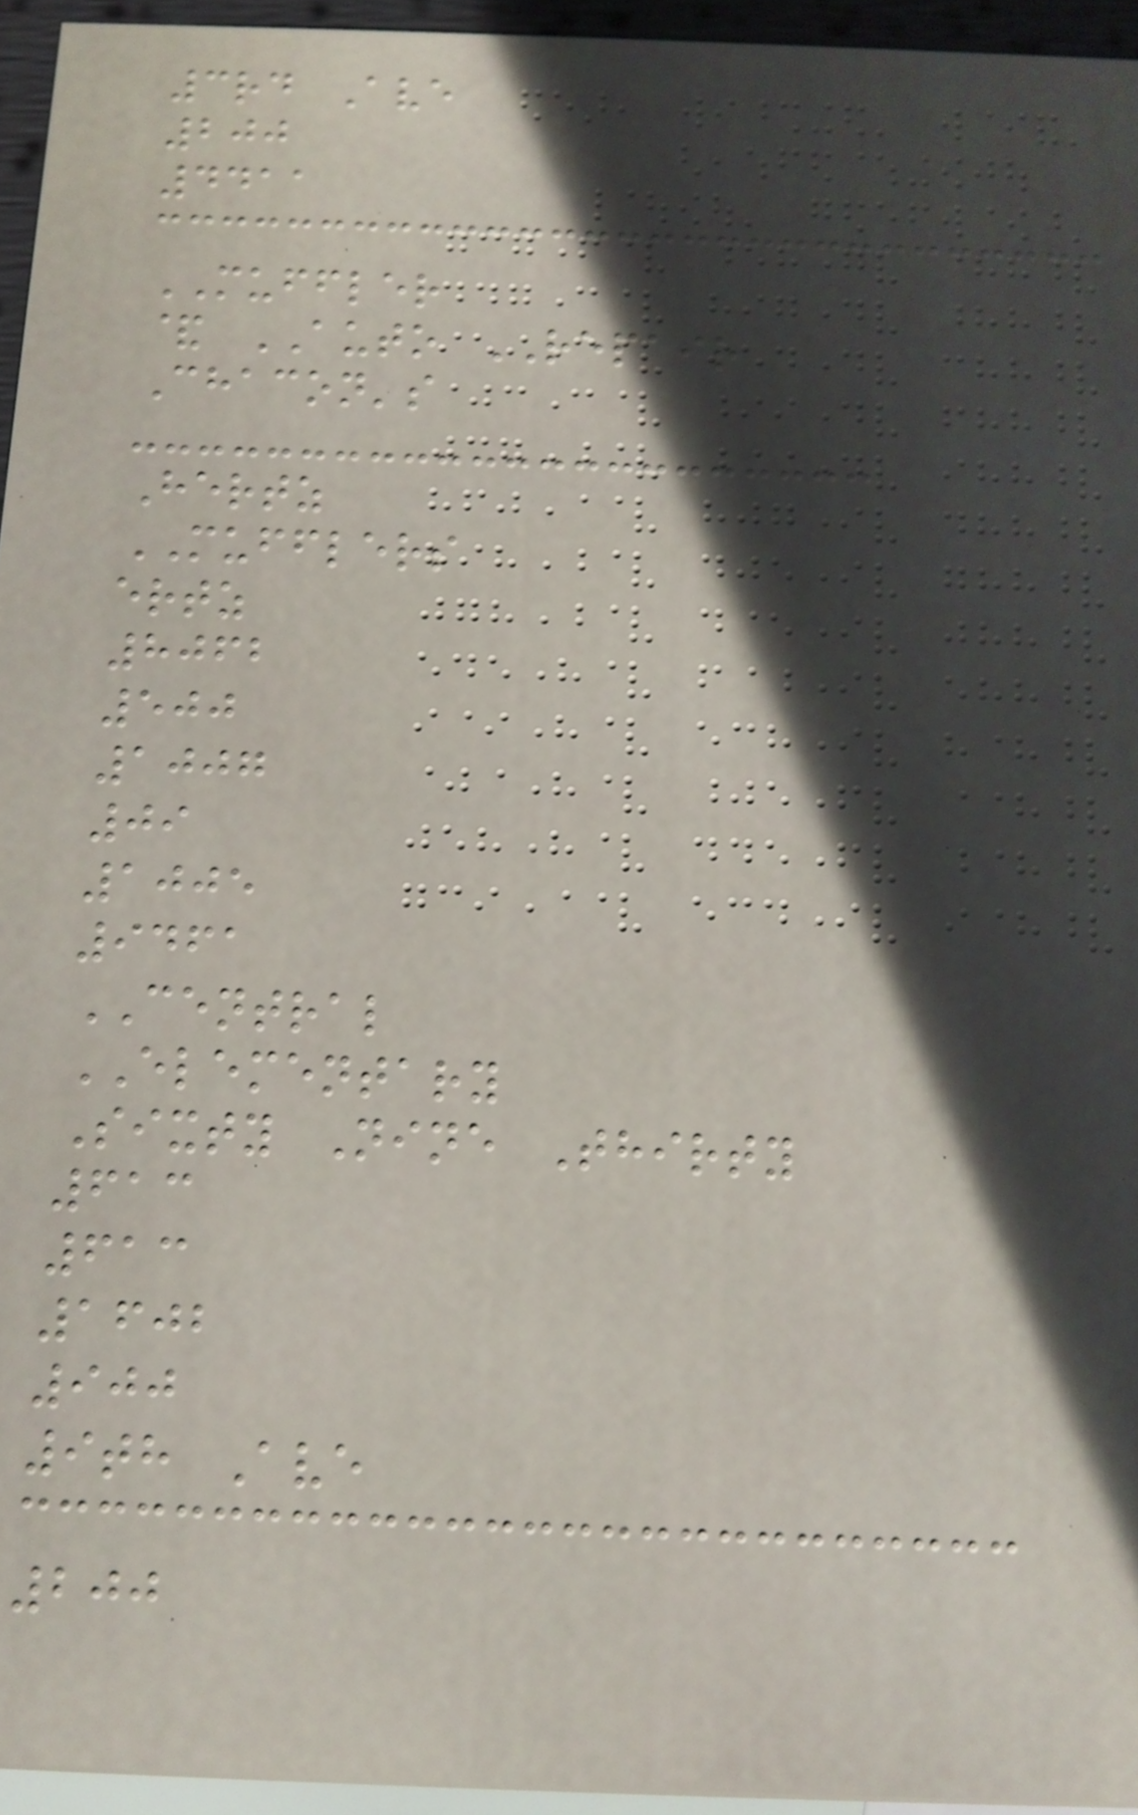3rd Ave
200
4411
MUFFLER
& AUTO REPAIR
Chacon's
Hertz
MUFFLERS
ertz
8062
500
1007
09
1005
9461
CENTRAL
ELEMENTARY
Sixty Nine Thirty
613
613
1602
900
9th Ave
200
